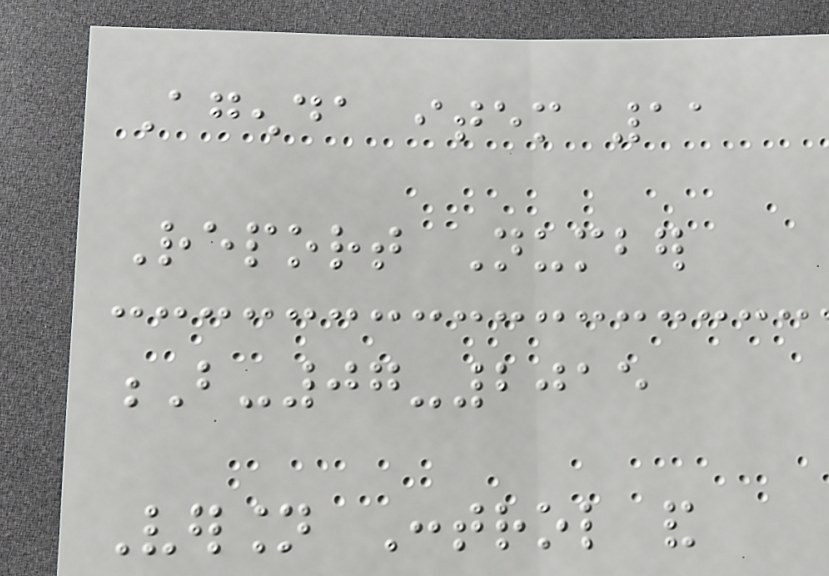Agenda item 11
Report Number
B-07-2015
Version Control and
